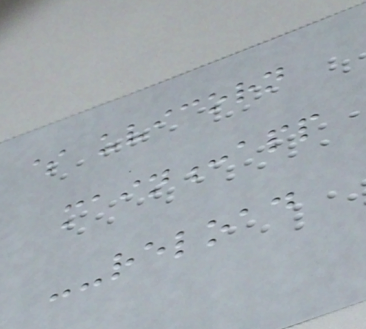$ uvicorn
main:app
--reload
